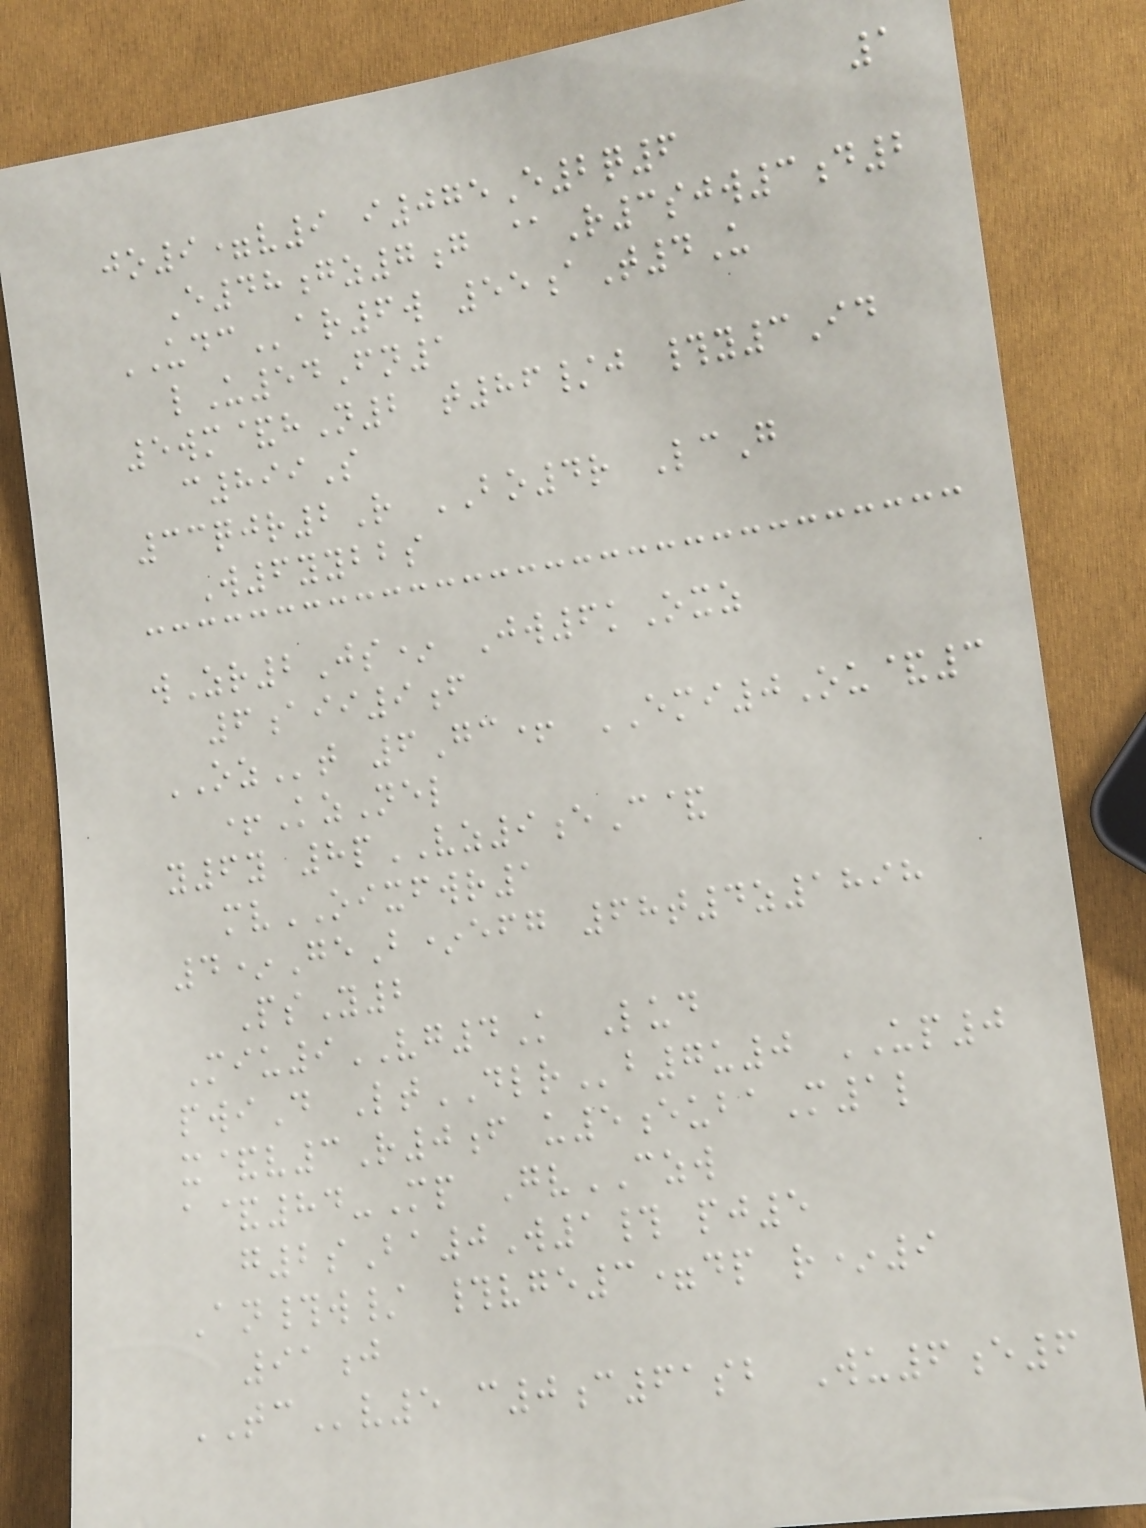1
jo9=v9 i075E2q6
E48gz7g @R3sjw3d2
UDCar6w 55aT4U
lU54Fn1
5wm&hN2 t86/j #y3Id
c899S
33qjr2R BO4r LcG
W6yybbs
wZr2Js* Jw6kOxz
6aii9f
OZt 6Gc+ EMI0Ou&3
+KzNel
y6y 8pVZ9eC&
mvOIXFWR1
4*GeB*efg 68t4z1898
PsY2
Miu9VG4K Lud
pwiD LtDLRb7u0 UP0
x&v3R0f u5eubaM1l
a&84-Mp GvCZW
g2sBa0W1# pj5
An#w/ #vge3=dp r*9
91j
TCv5 c0c61sb Wu6e6
